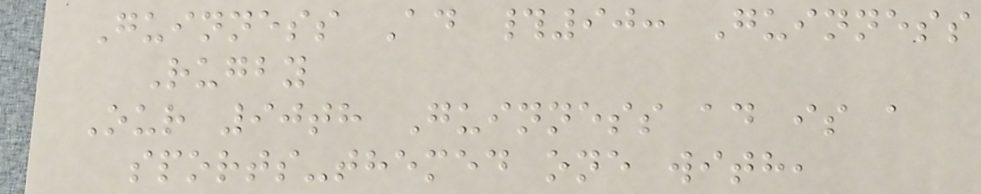Guinness Ad #90: Guinness
Rugby
Our 90th Guinness ad is a
sports-themed one with,
